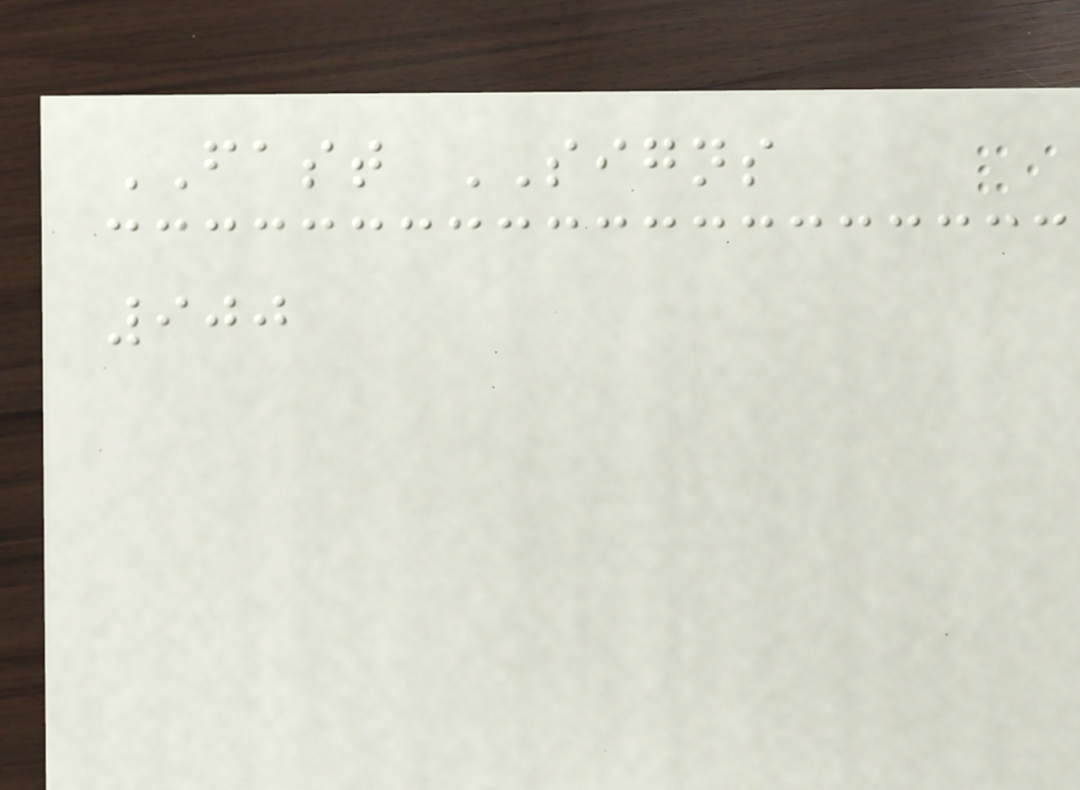FAST SIGNS
900
